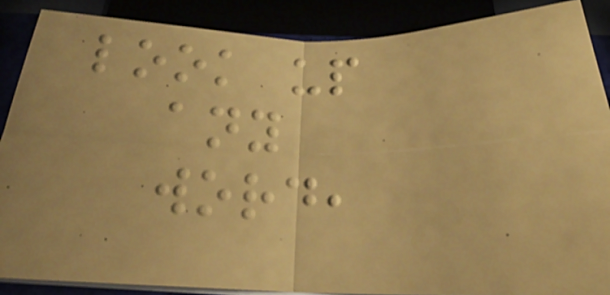look up
any
word,
